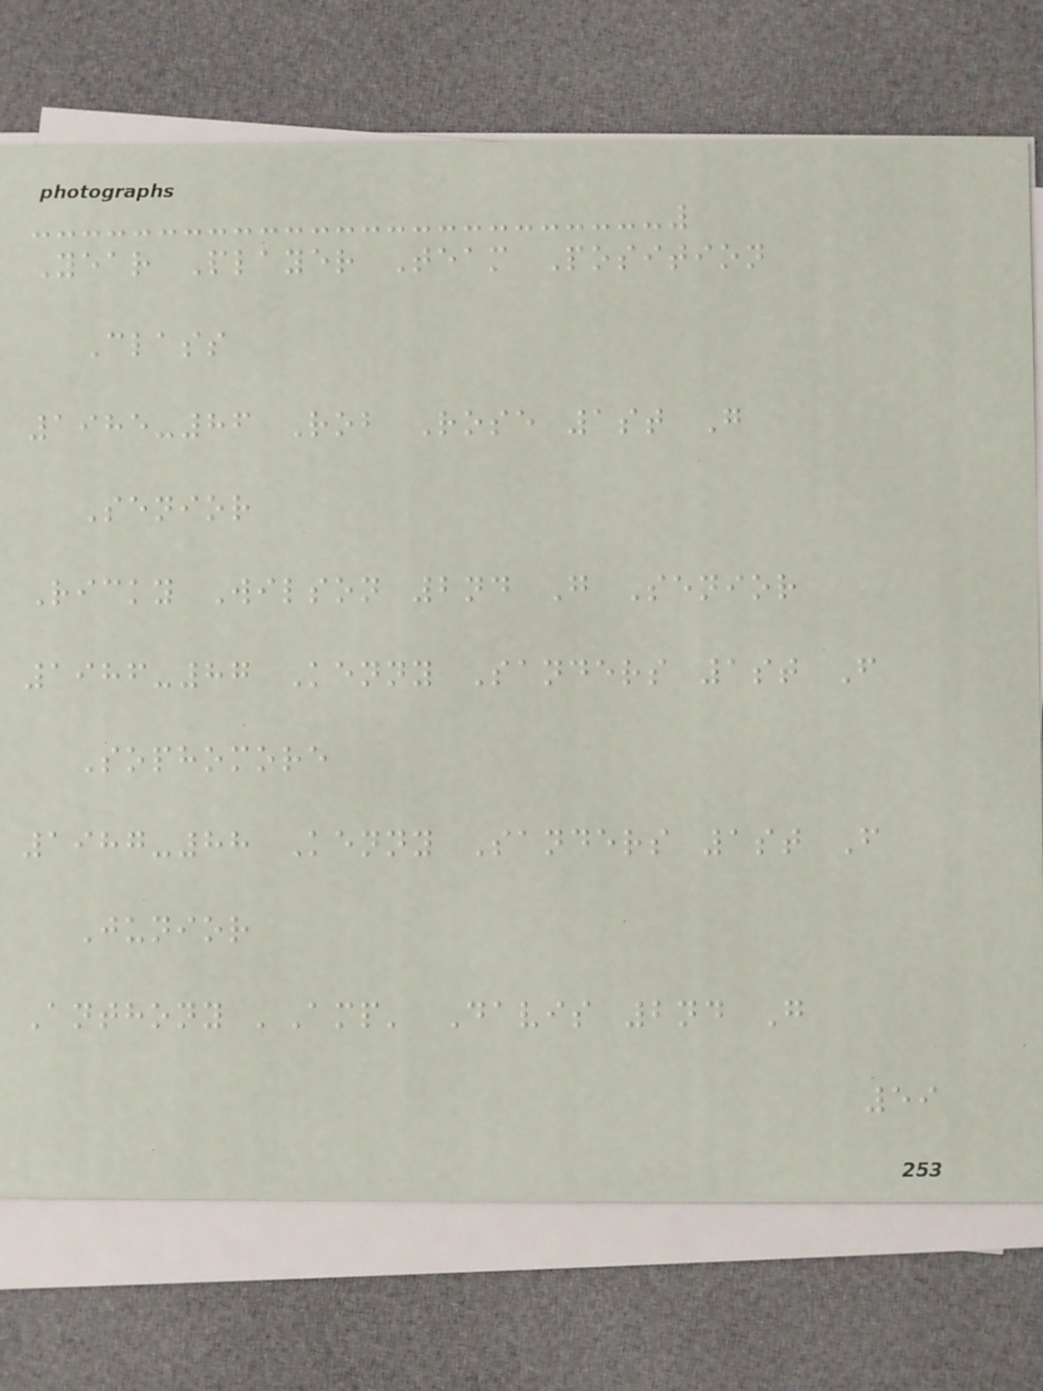Year Player Team Position
Class
1985-86 Rob Rose 1st G
Senior
Ricky Wilson 2nd G Senior
1986-87 Kenny Sanders 1st F
Sophomore
1987-88 Kenny Sanders 1st F
Junior
Anthony 'Amp' Davis 2nd G
59
